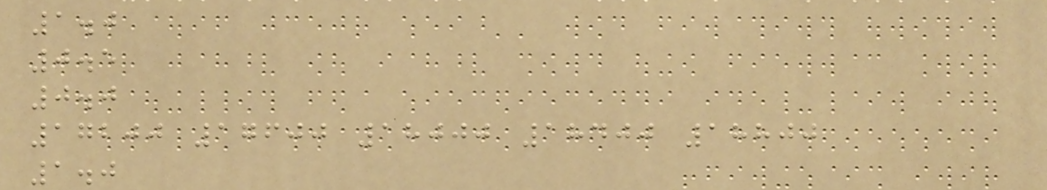1.0
0.5
0.0
17200 17600 18000 18400 18800
1.0
